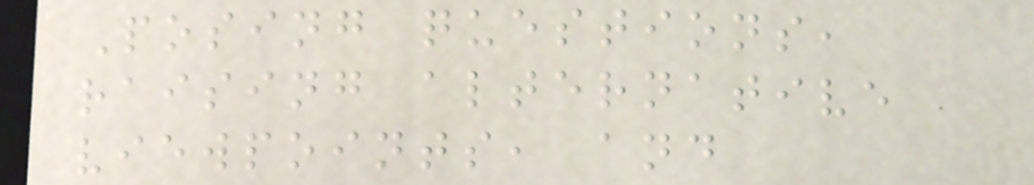Posing questions,
raising alternative
viewpoints, and
